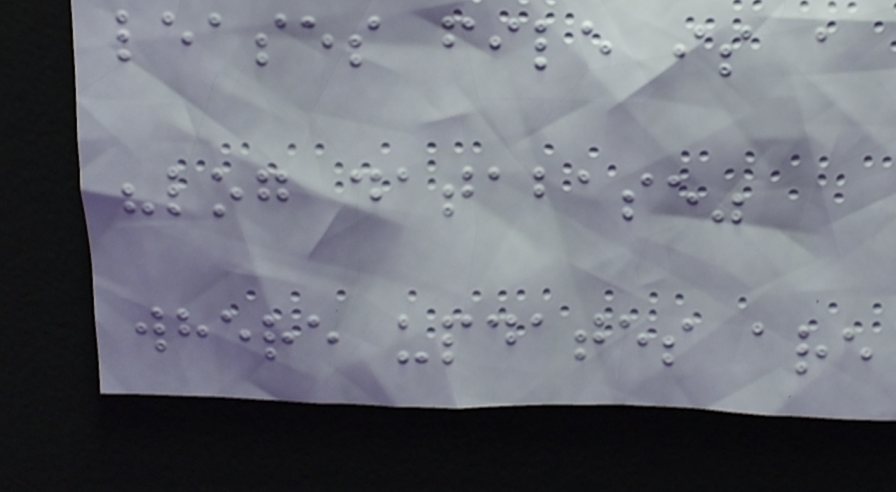leases file is a
"log database"
where updates are
